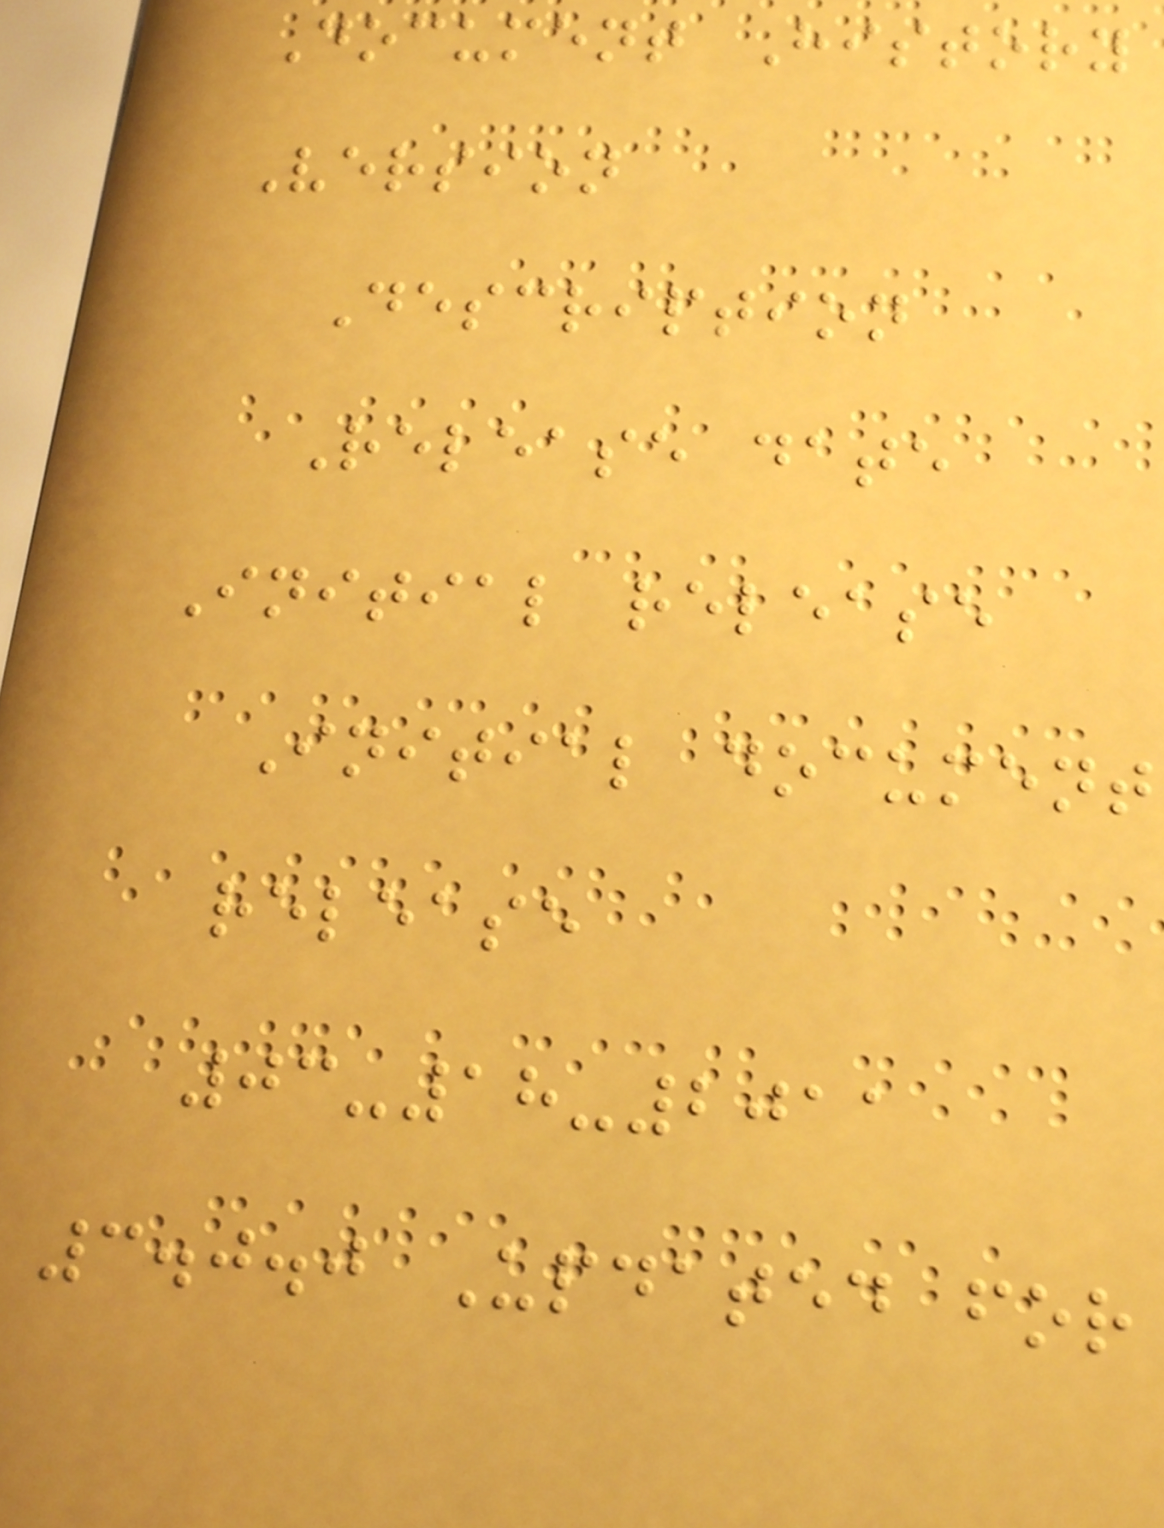Document History
Version
Description
Release date
Initial release
Initial document
release
03-18-2011
3.0.0 Updated for
